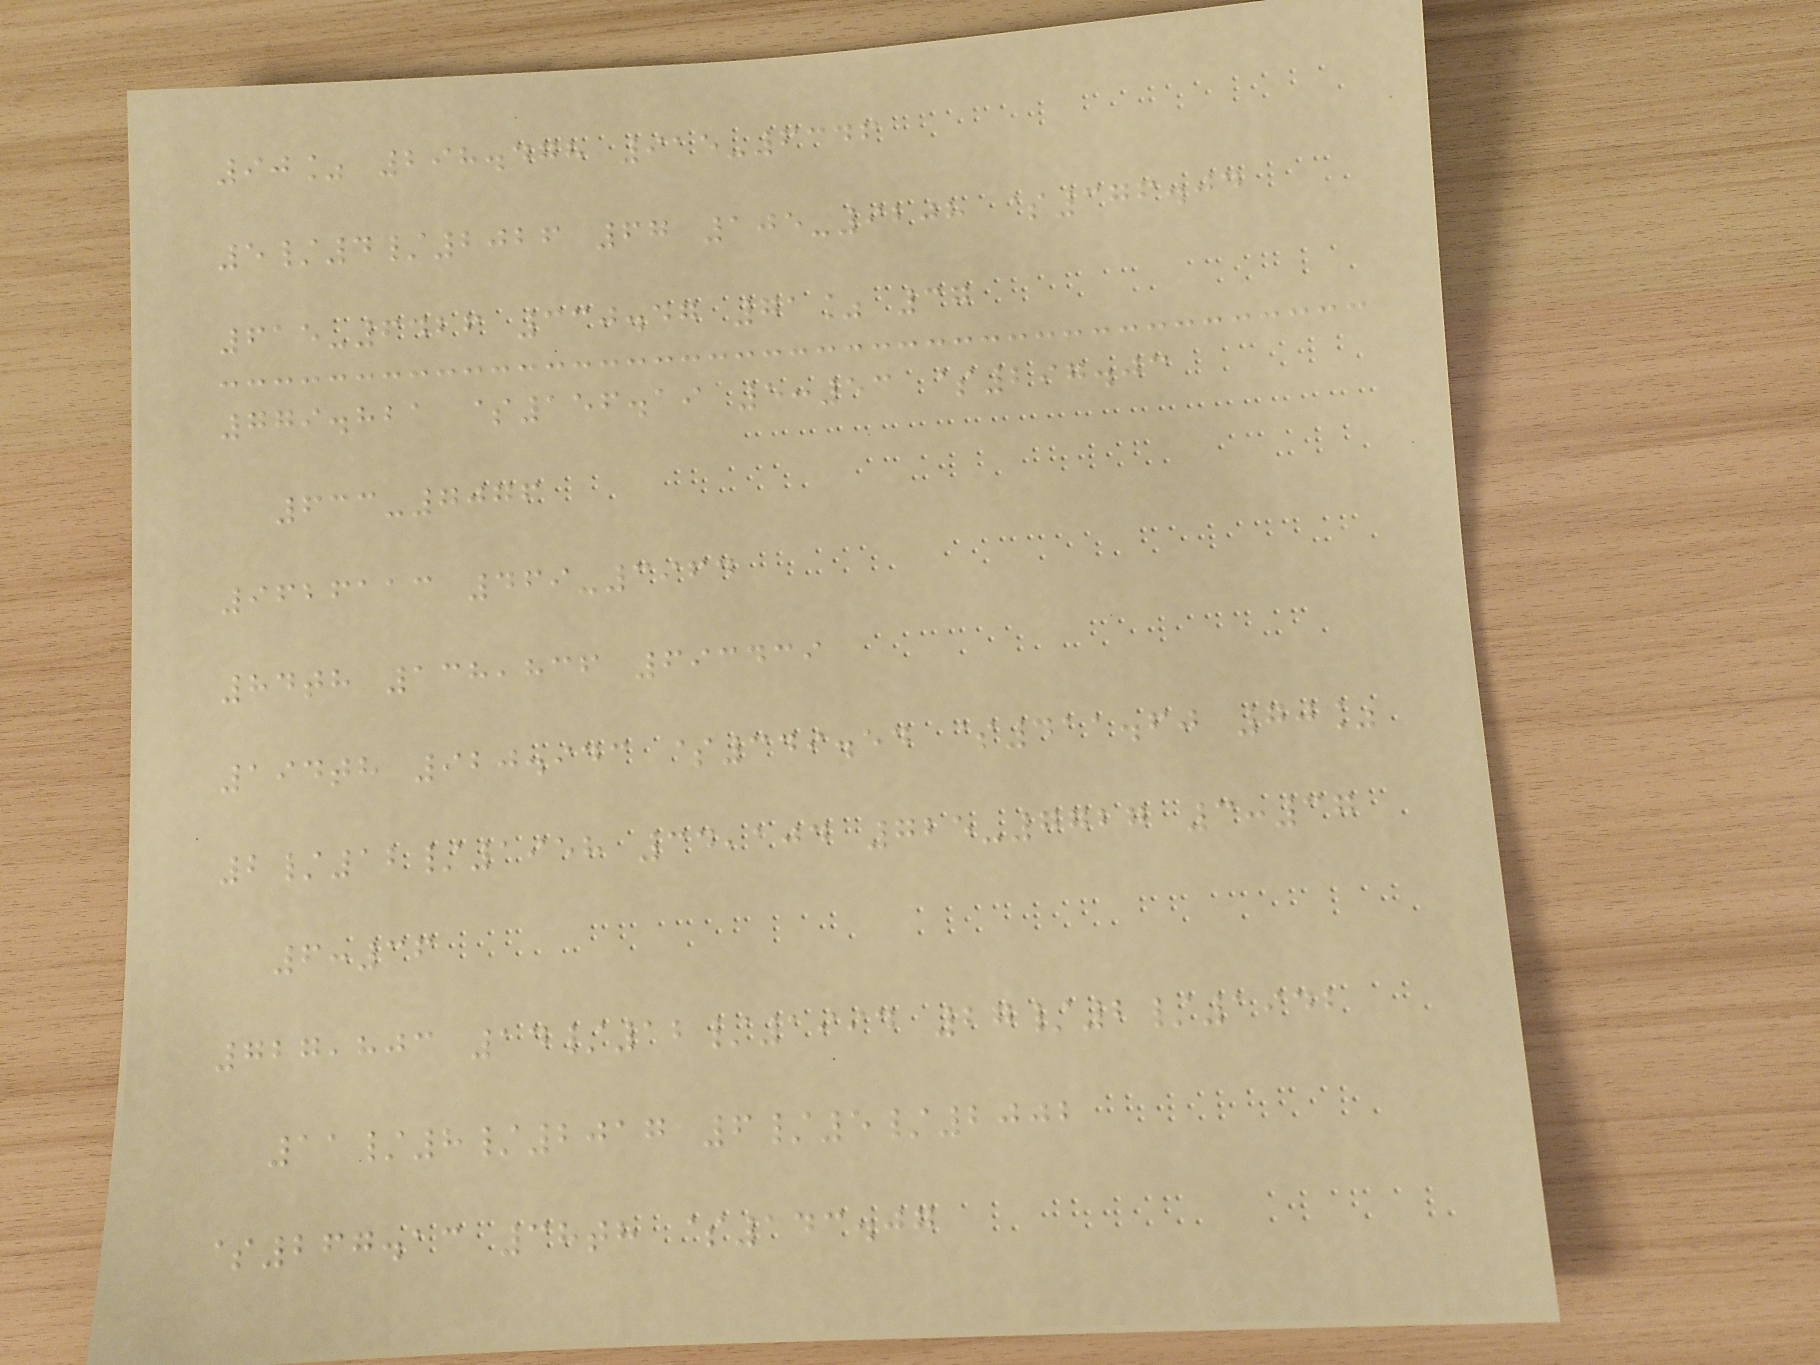90% 298.478 915-6346
5/4/2026 67 105-9208 $376.04
615-6426 330.47 71% 37
779.821 $156.19 5:53 $297.03
633-7076
9626113 469-3964
84th 138,836 693439
194th 920.943 $349.54 $411.60 70%
2/12/1958 34,104 725-7727 3:37
6:36
727,803 14/12/1994 27/2/1942
11/8/2017 6/5/2002
$267.13 38th $143.07
